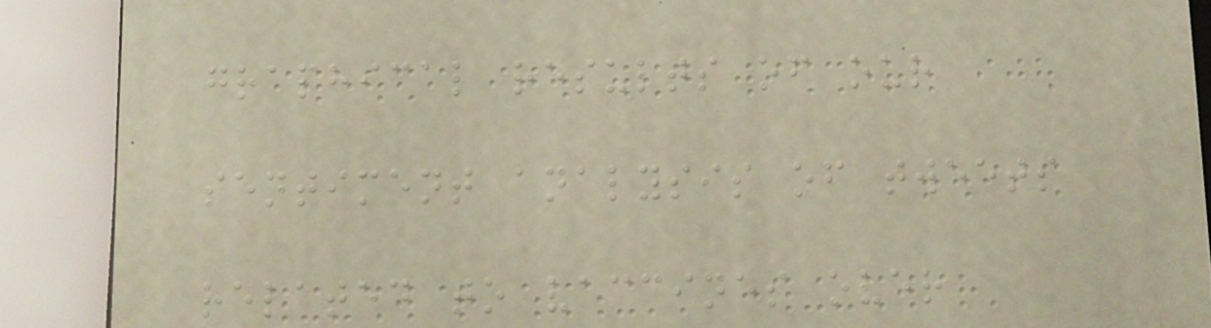graphical results of our
sentiment analysis of tweets
related to vaccines over
